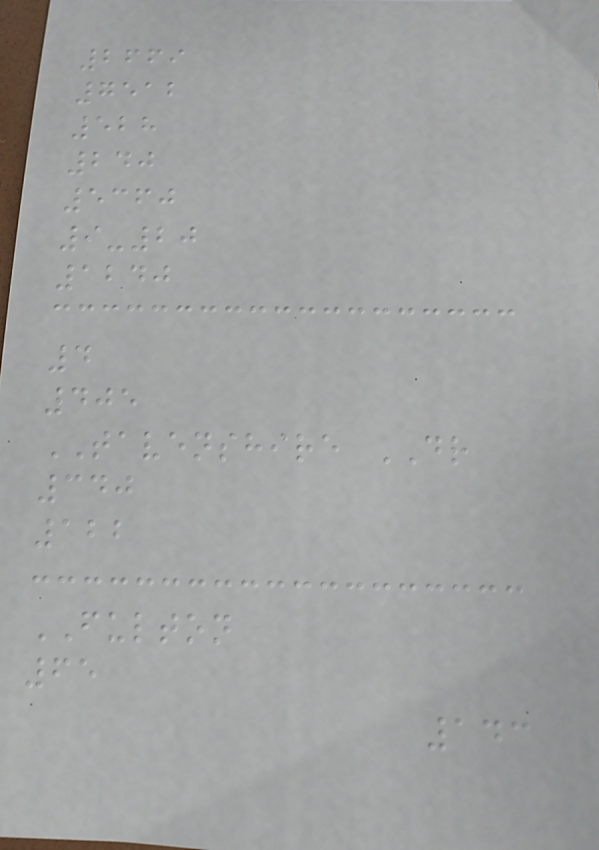2669
7512
528
240
5360
9-20
1240
4
405
TAVENSHIRE DR
340
122
FULTON
65
143
